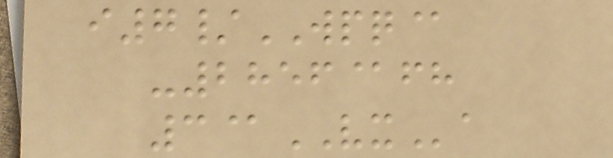i7/WPQ@
-2856@fh
3@VXa
